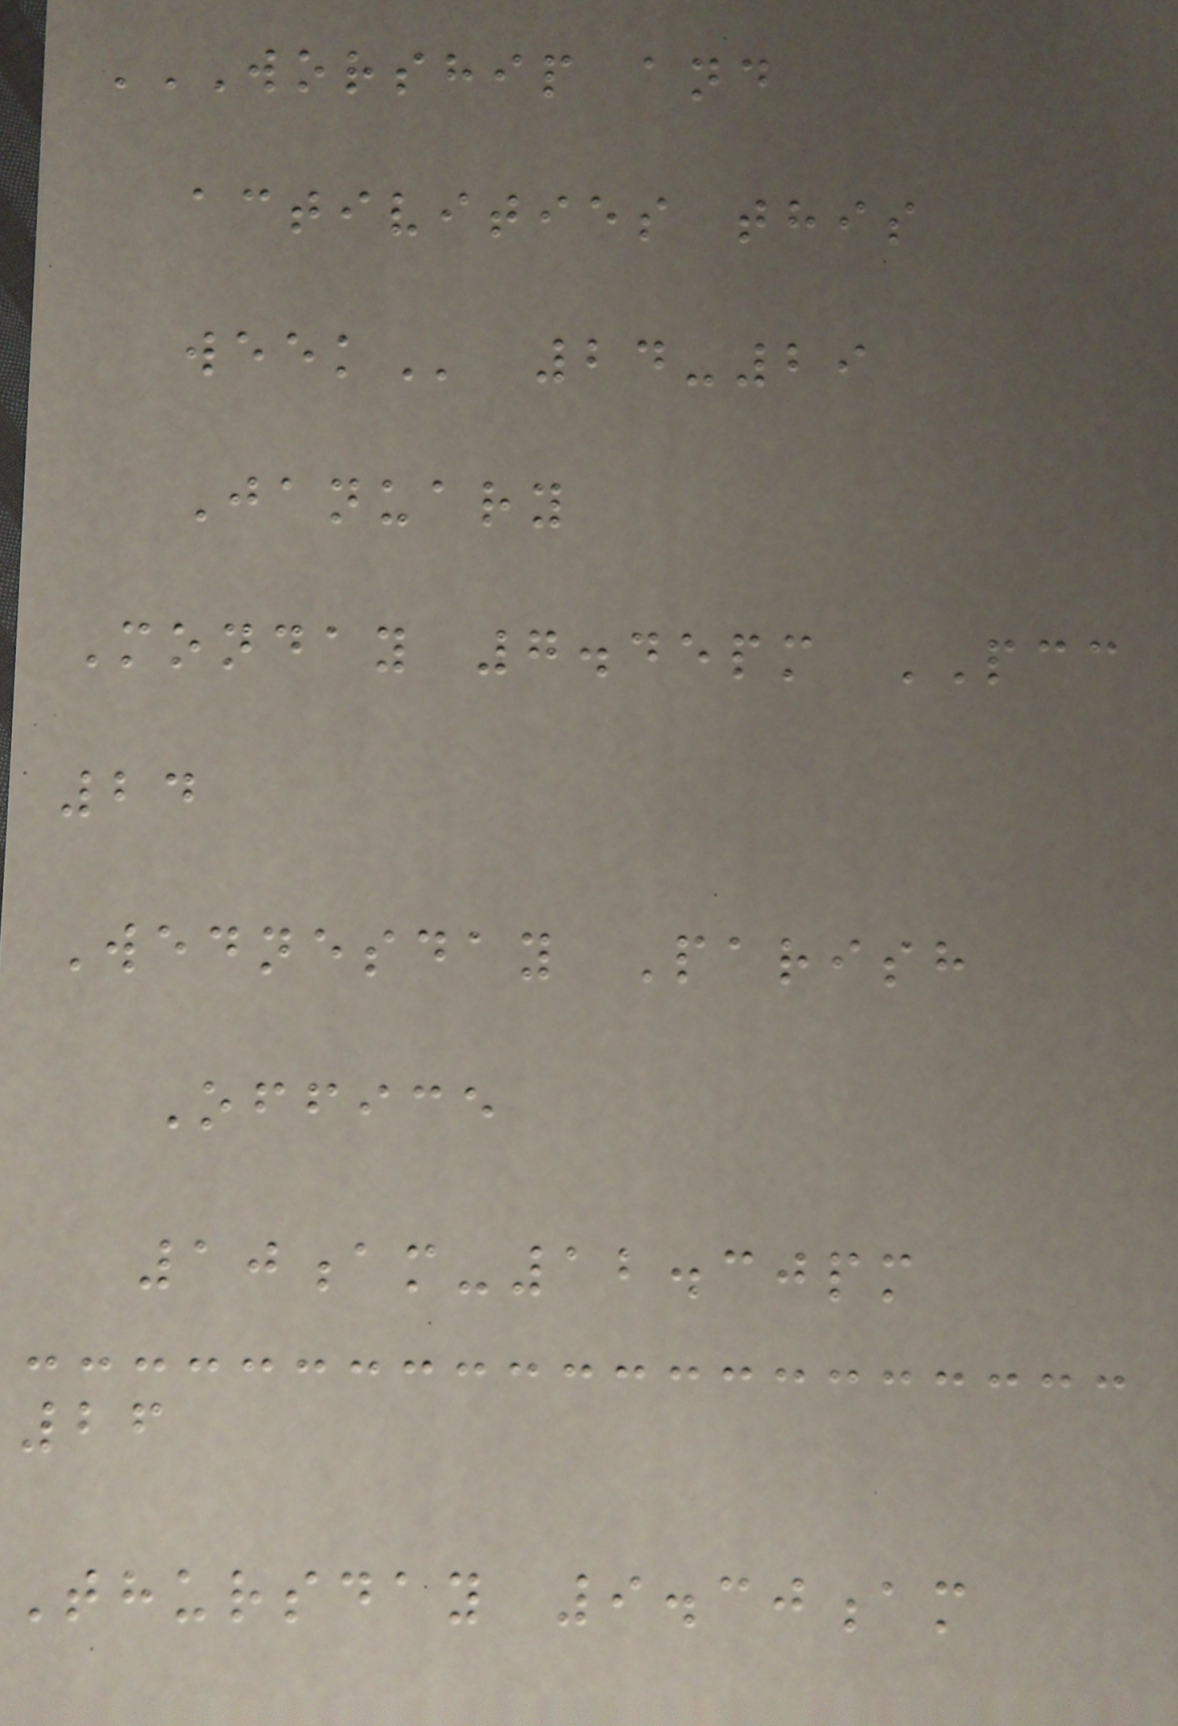WORSHIP AND
ACTIVITIES THIS
WEEK 24-29
January
Monday 7.45pm PCC
24
Wednesday Parish
Office
10am-12.30pm
26
Thursday 9.30am
